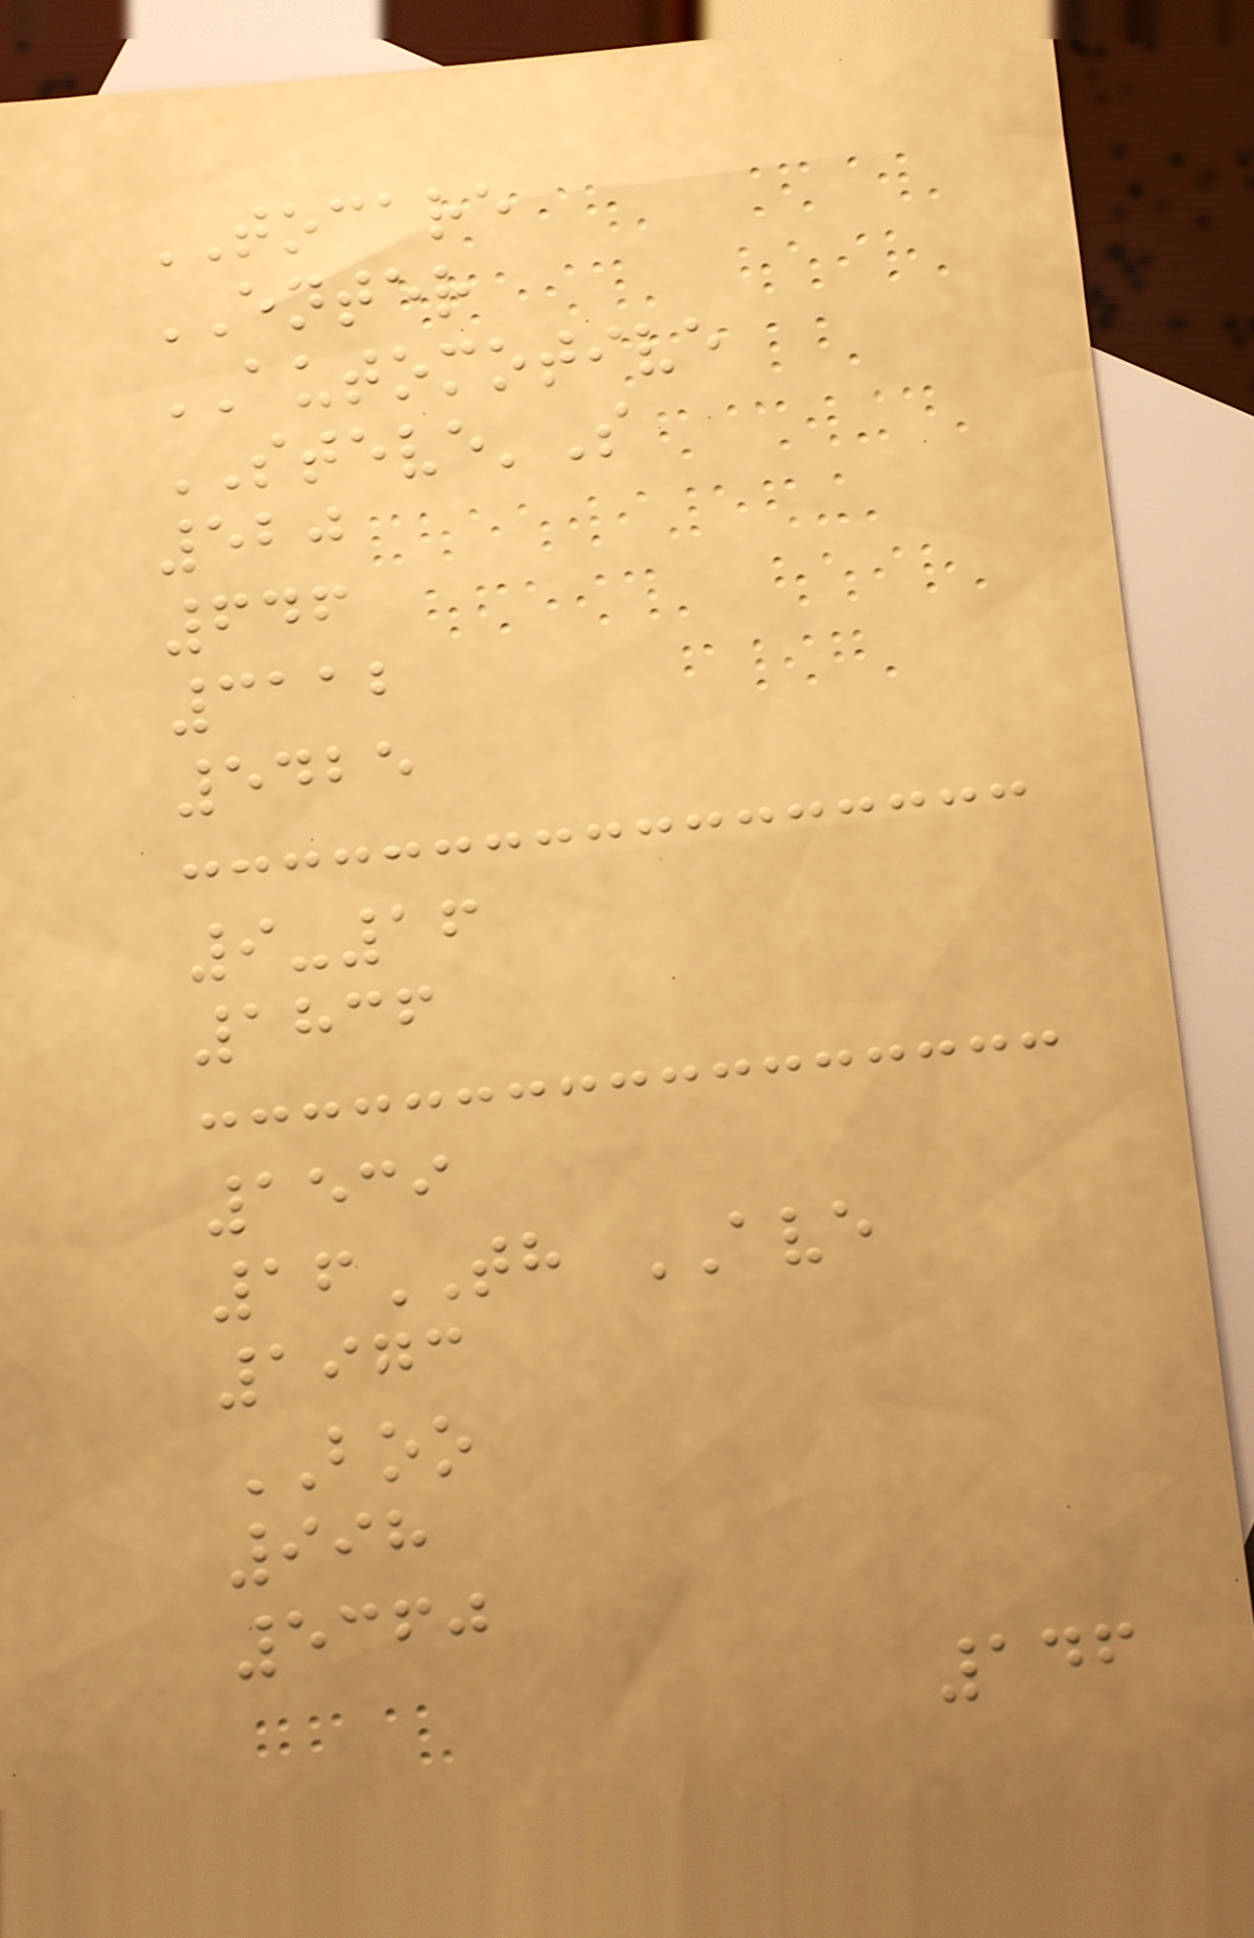TOCARE
ENTER
AUTOMOTIVE
STEVE'S
520
646
3112
5425
9-16
1836
1539
16TH AVE
1973
BOO
998
5360
146
